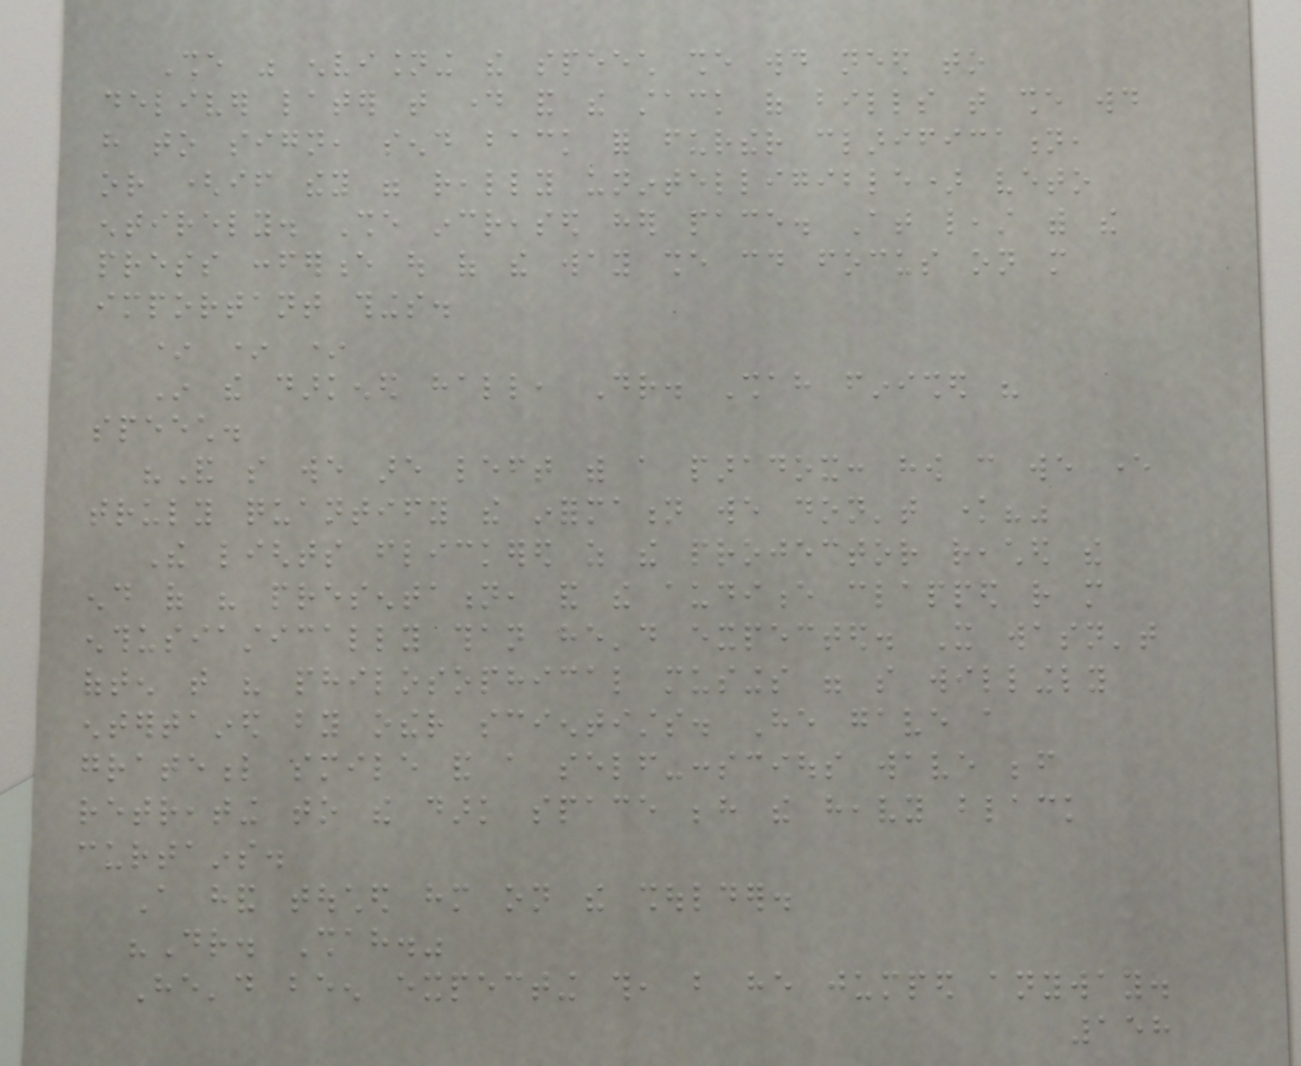She was envisioning the speech she would need to
deliver later that day and the stack of bills that she would
have to sign, send back for further clarification,
or (if they were really unintelligible) veto
entirely. She increased her pace. At least with the
press conference out of the way she could focus on more
important things.
* * *
In the darkened hall, Dr. Shah finished his
speech.
"And so we are left with a paradox: how can we ever
truly quantify the information we don't know?"
The lights flickered as the projector reached the
end of his presentation, and the audience clapped rather more
enthusiastically than he'd expected. It wasn't
often that his philosophical musings were so willingly
entertained by other scientists. He gave a
grateful smile and a self-conscious wave before
retreating to the dark space behind the heavy black
curtains.
A hand touched him on the shoulder.
"Dr. Shah."
He'd been expecting this, but he jumped anyway.
158
